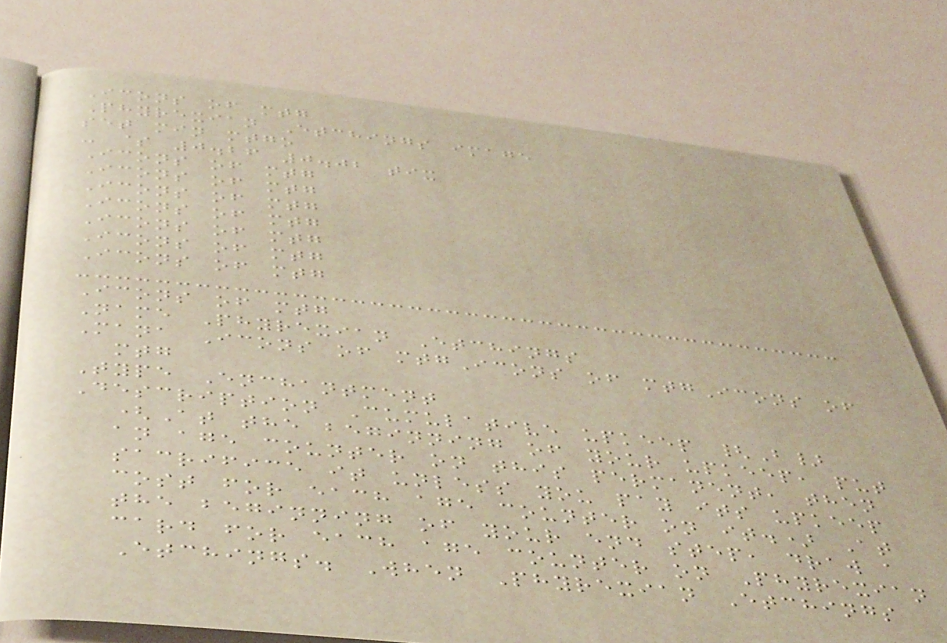Icons of mtg
Phyrexian Etchings image
set min mtgo
- $ 0.26 0.02 tix
Icons of mtg
Icons of mtg
Icons of mtg
Icons of mtg
Icons of mtg
Icons of mtg
Icons of mtg
Icons of mtg
Name Phyrexian Etchings
Mana Icons of mtgIcons of mtgIcons of
mtg
Type Enchantment
Description Cumulative upkeep {B}
(At the beginning of your upkeep, put
an age counter on this permanent, then
sacrifice it unless you pay its upkeep
cost for each age counter on it.) At
the beginning of your end step, draw a
card for each age counter on Phyrexian
Etchings. When Phyrexian Etchings
